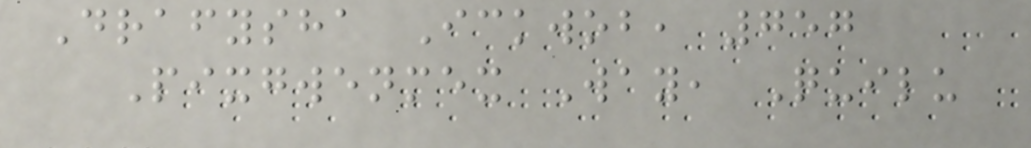Drafysha Ickwob, 757
Pixgwenmex Way, Quilu
